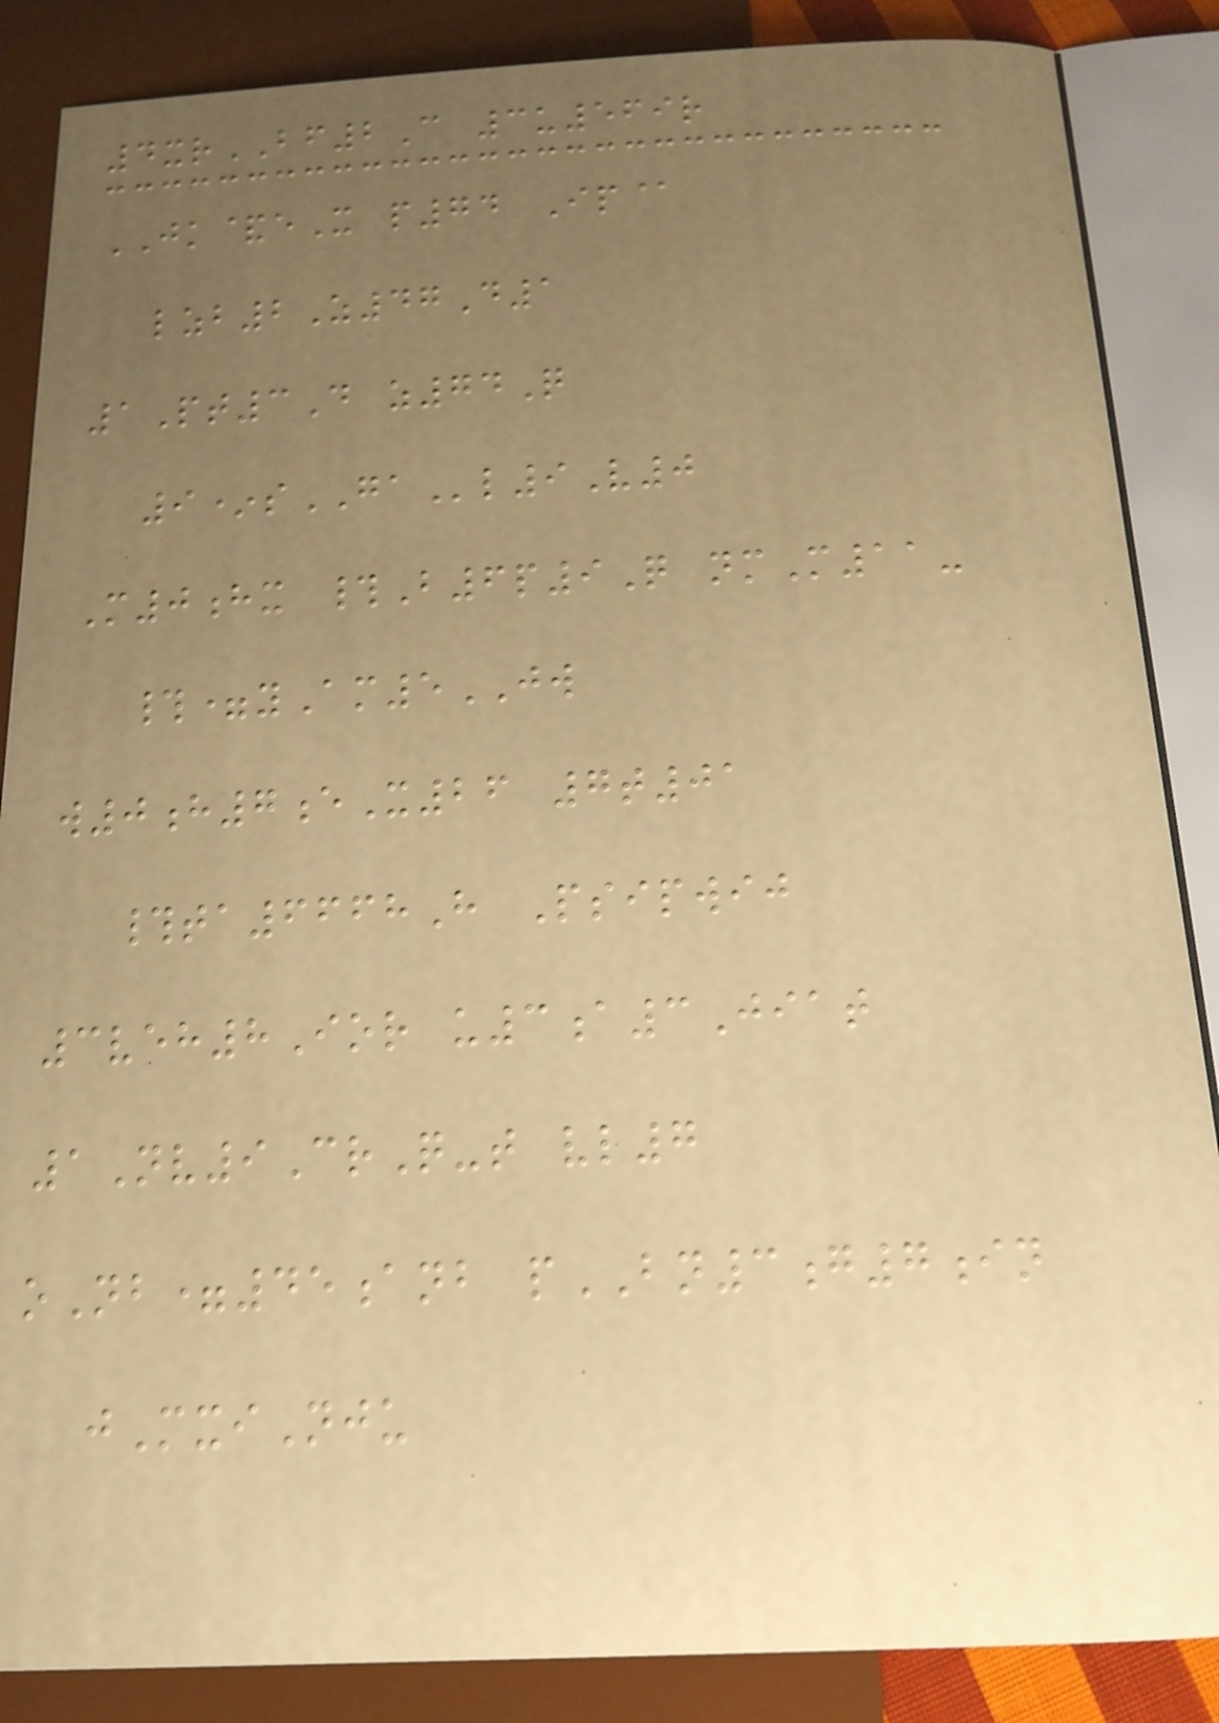4xrBF2C 3u569r
JK&eX p74 Ip@
lzb2Z47D1
1Pt3D z74Q
9*sGAl9V0
M0hx #B6p9Q nmM11-
#=yAm5JW
w0h7eX26 7t01
#ta6668H Psipwij
3veh8Ior u3a3Jiat
1Nv9CrQ-t vl7
oNb=45anb pBN3g7in
jMxiNju
